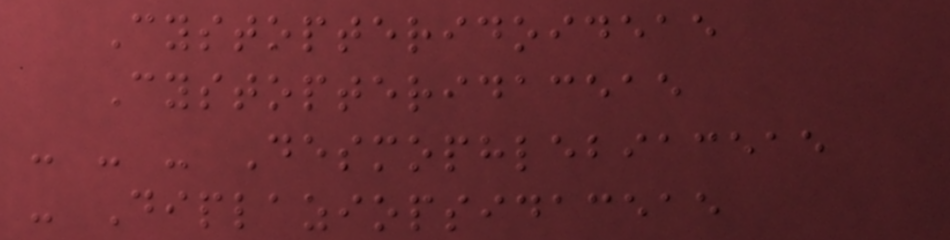Cystopteridoideae
Cystopteridaceae
- - - Desmophlebiaceae
- Diplaziopsidaceae
